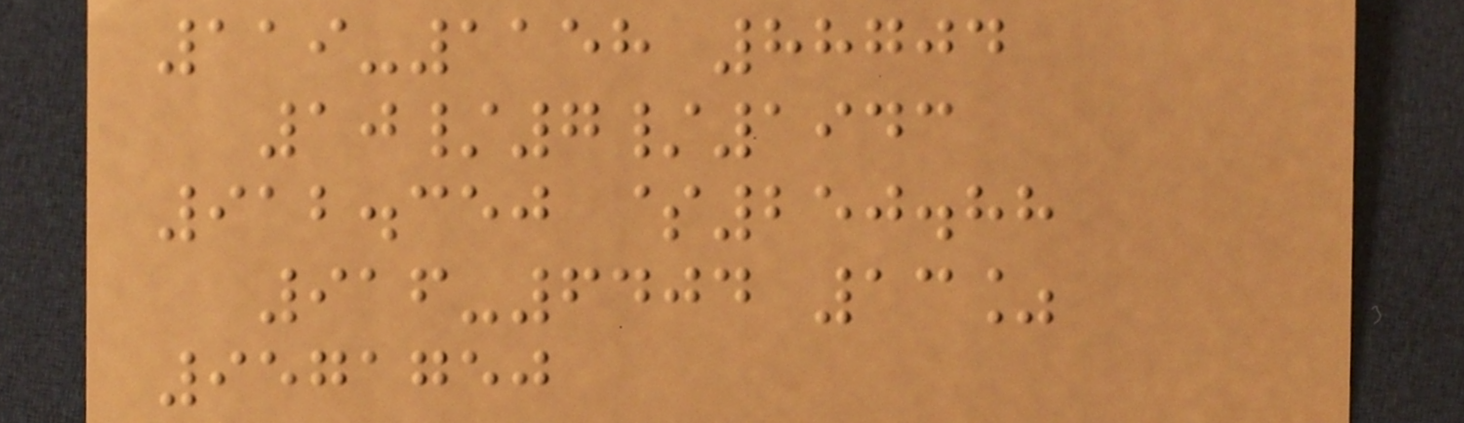119-1158 88704
10/7/1943
912.350 $250.88
916-6404 13%
9571750
